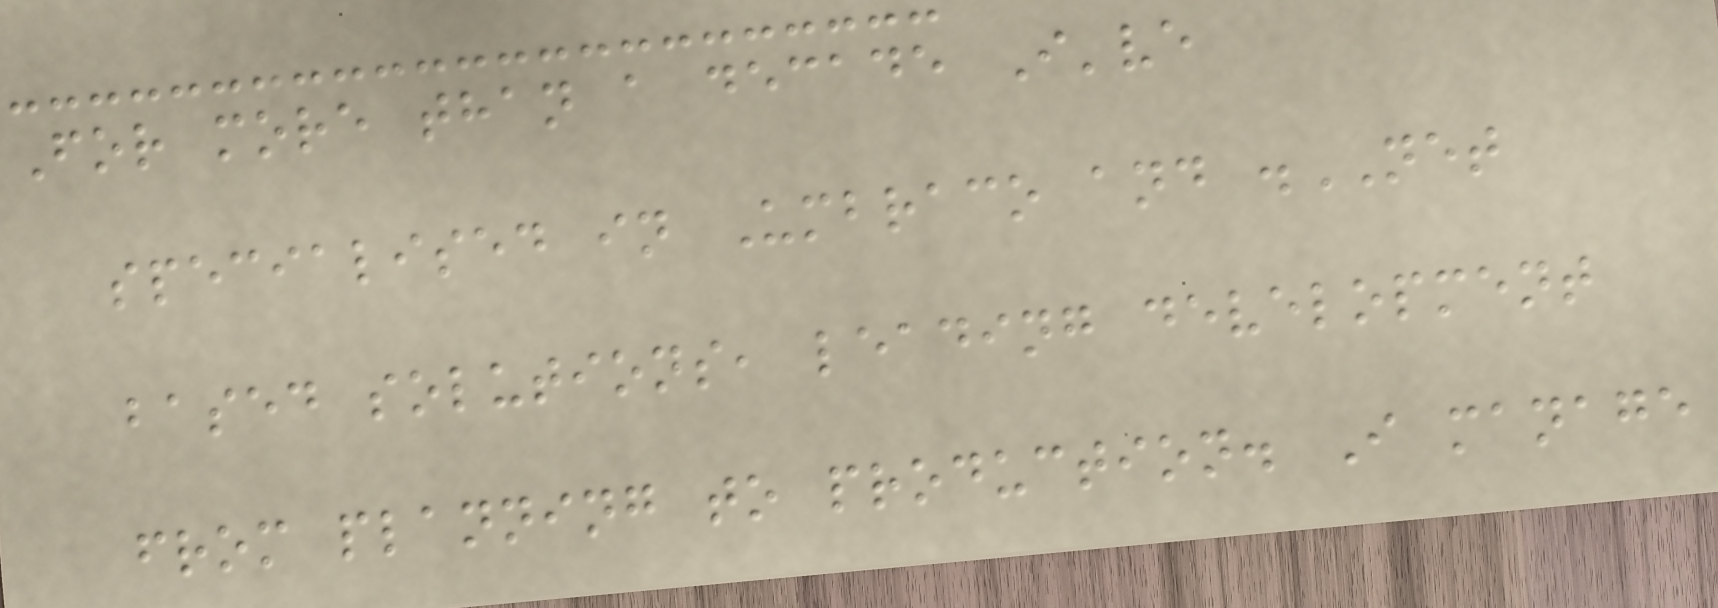For more than a decade I've
specialised in Umbraco and .NET
based solutions, leading development
from planning to production. I manage
